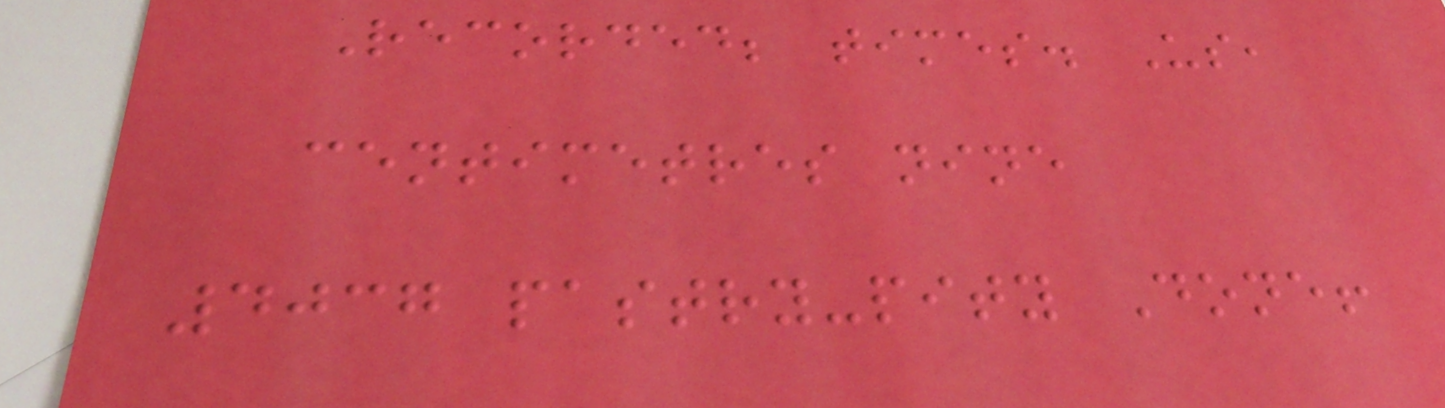Recorded; times. Us,
centimetres nine
4037 pastry-pity Done!
